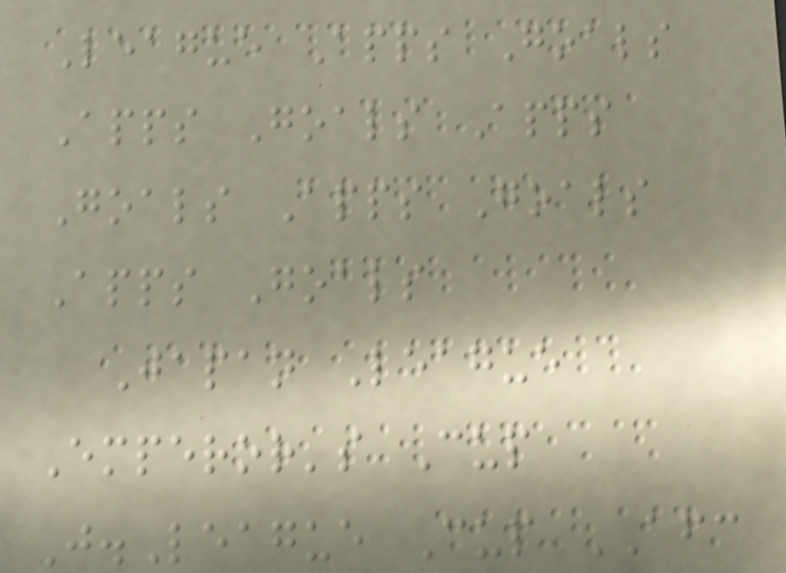League Apps Goals
Apps Goals Apps
Goals Apps Goals
Apps Goals
Japan League
Emperor's Cup
J.League Cup AFC
